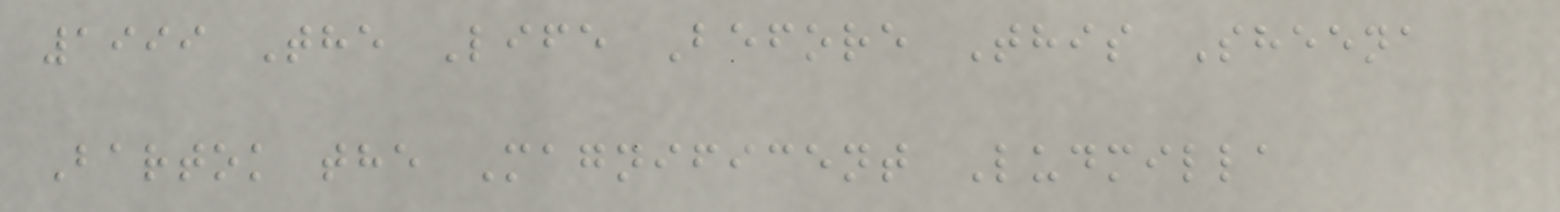1999 The Life Before This Sheena
Bartok the Magnificent Ludmilla
